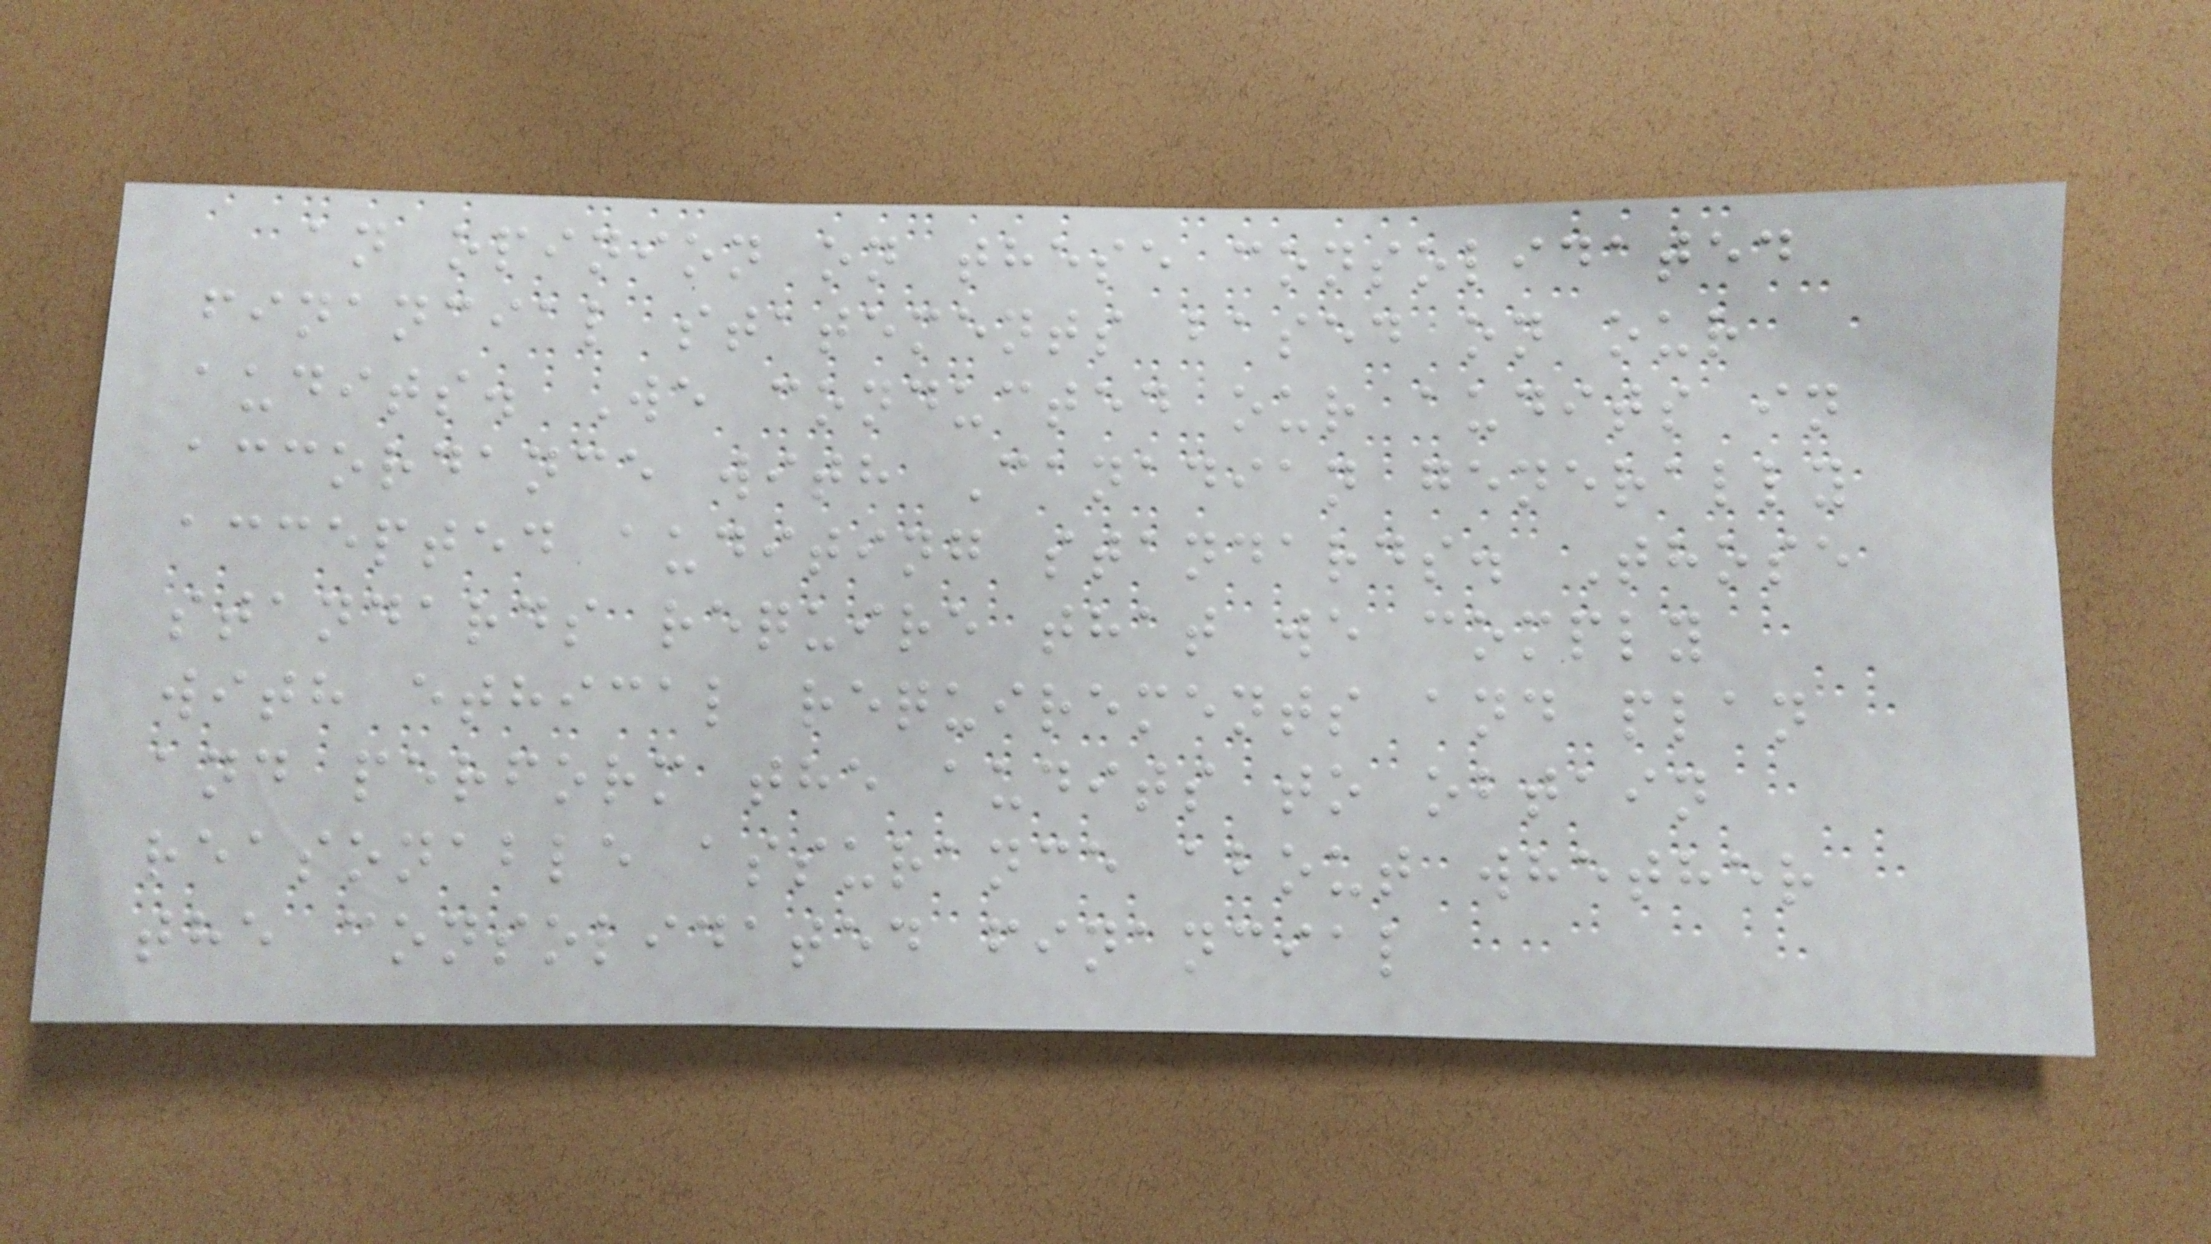an opinion on these consolidated
financial statements based on our
audits. We conducted our audits in
accordance with Canadian generally
accepted auditing standards. Those
standards require that we comply
with ethical requirements and plan
and perform the audits to obtain
reasonable assurance about whether
the consolidated financial
